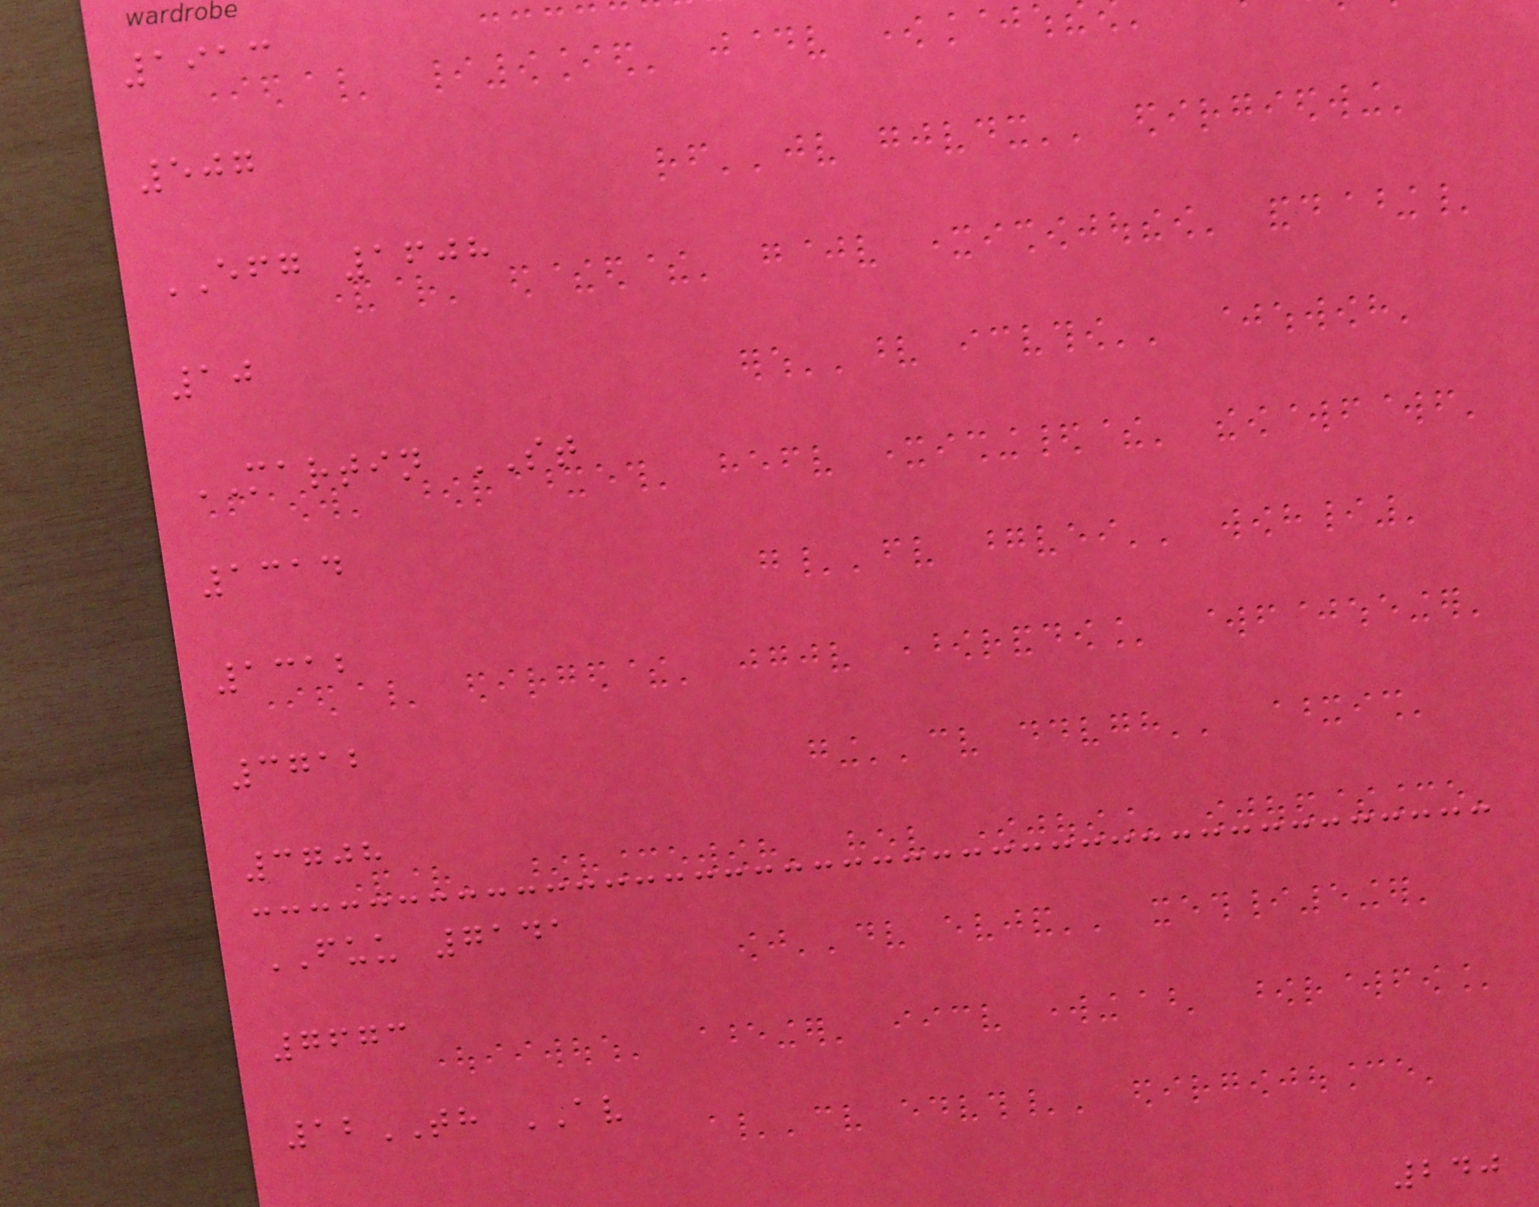1913
507
EFG 1608
10
MARTIN ST
1314
1312
3712
3708
FUU 7141
7673
12TH AV
240
